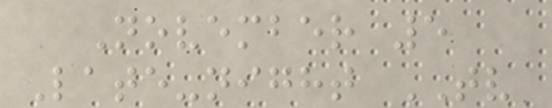November 5
Late-night TV
